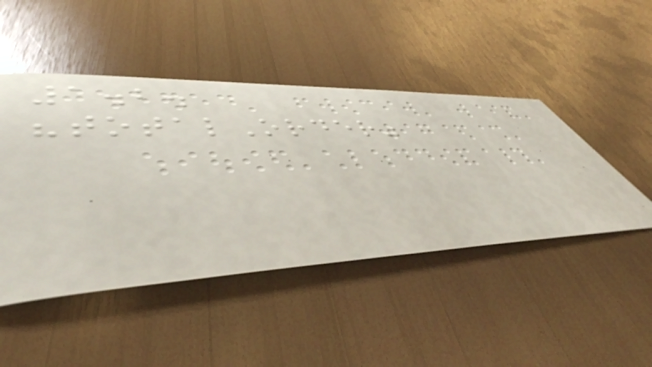1.2.
"totalOrder"
